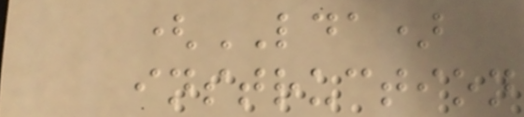(LDA)
instruction
